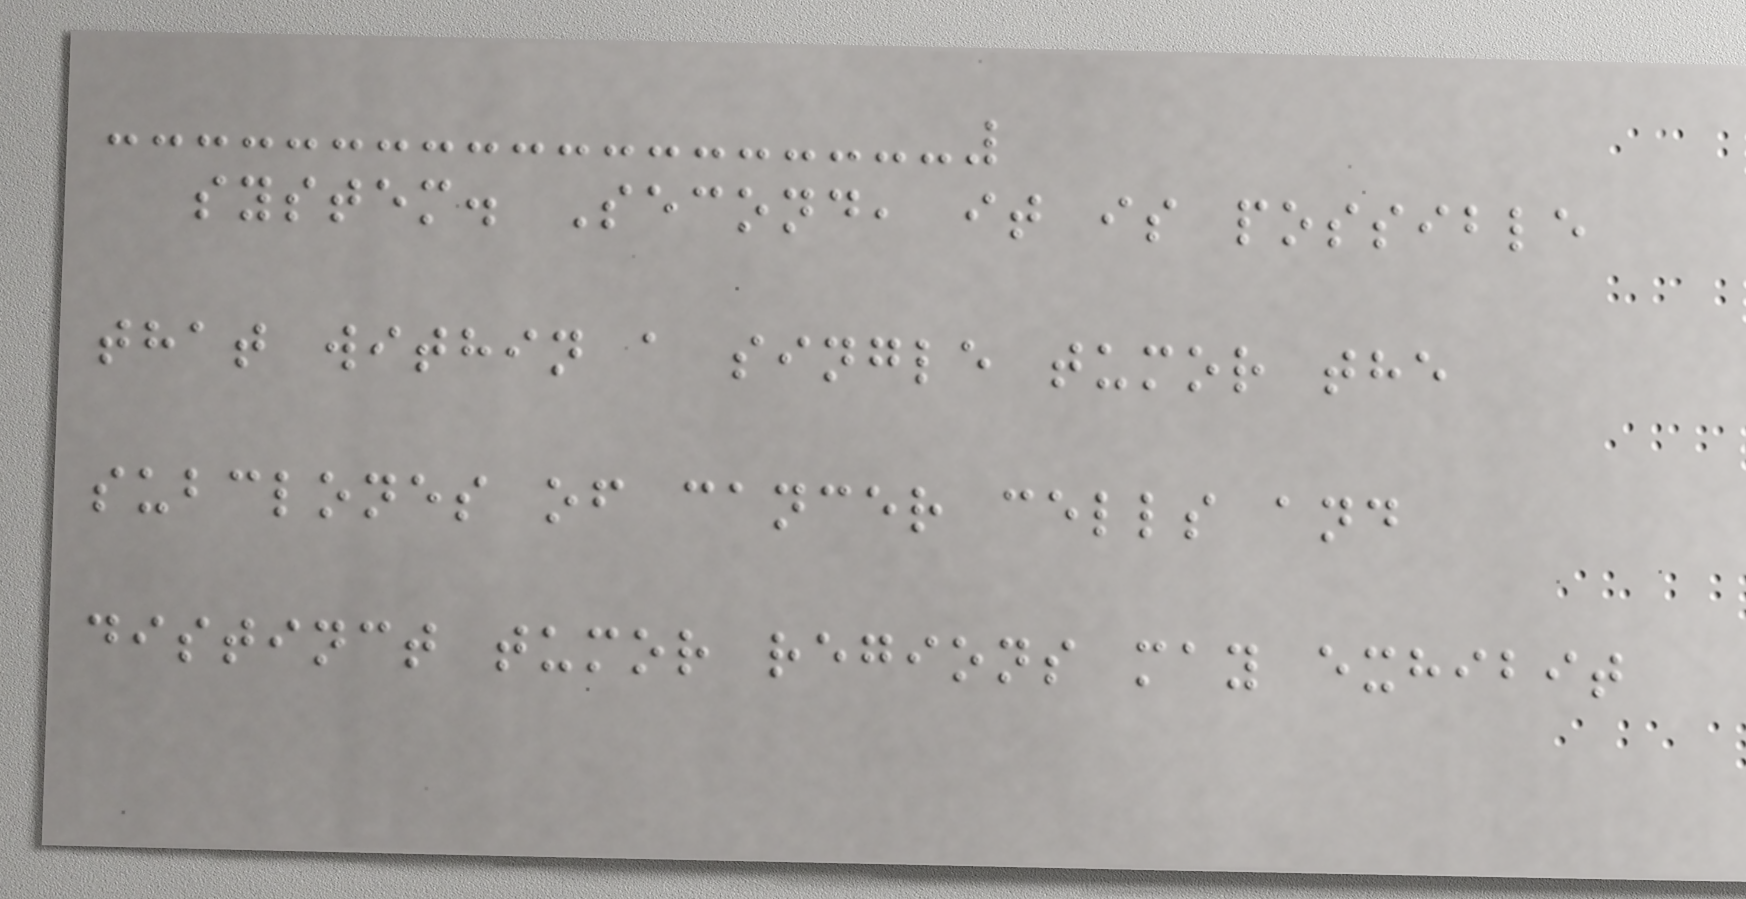system. Second, it is possible
that within a single tumor the
subclones of cancer cells and
distinct tumor regions may exhibit
